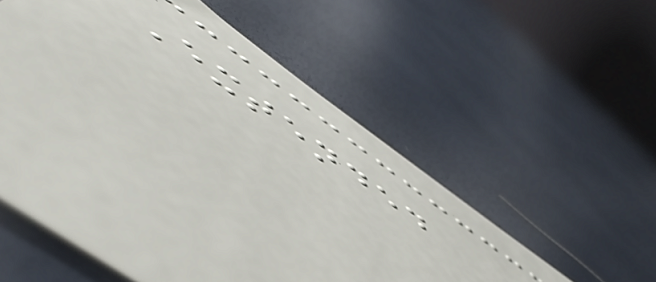Extended
